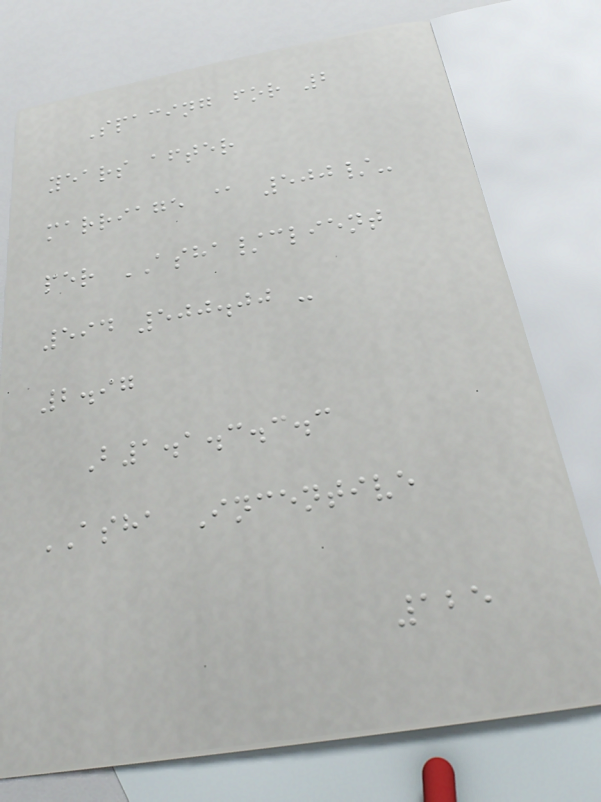Spacing for 2
years after
marriage @ 500/-
per ASHA/client
594 500.00 -
2.97
B1.1.3.3.3
ASHA Incentive
125
